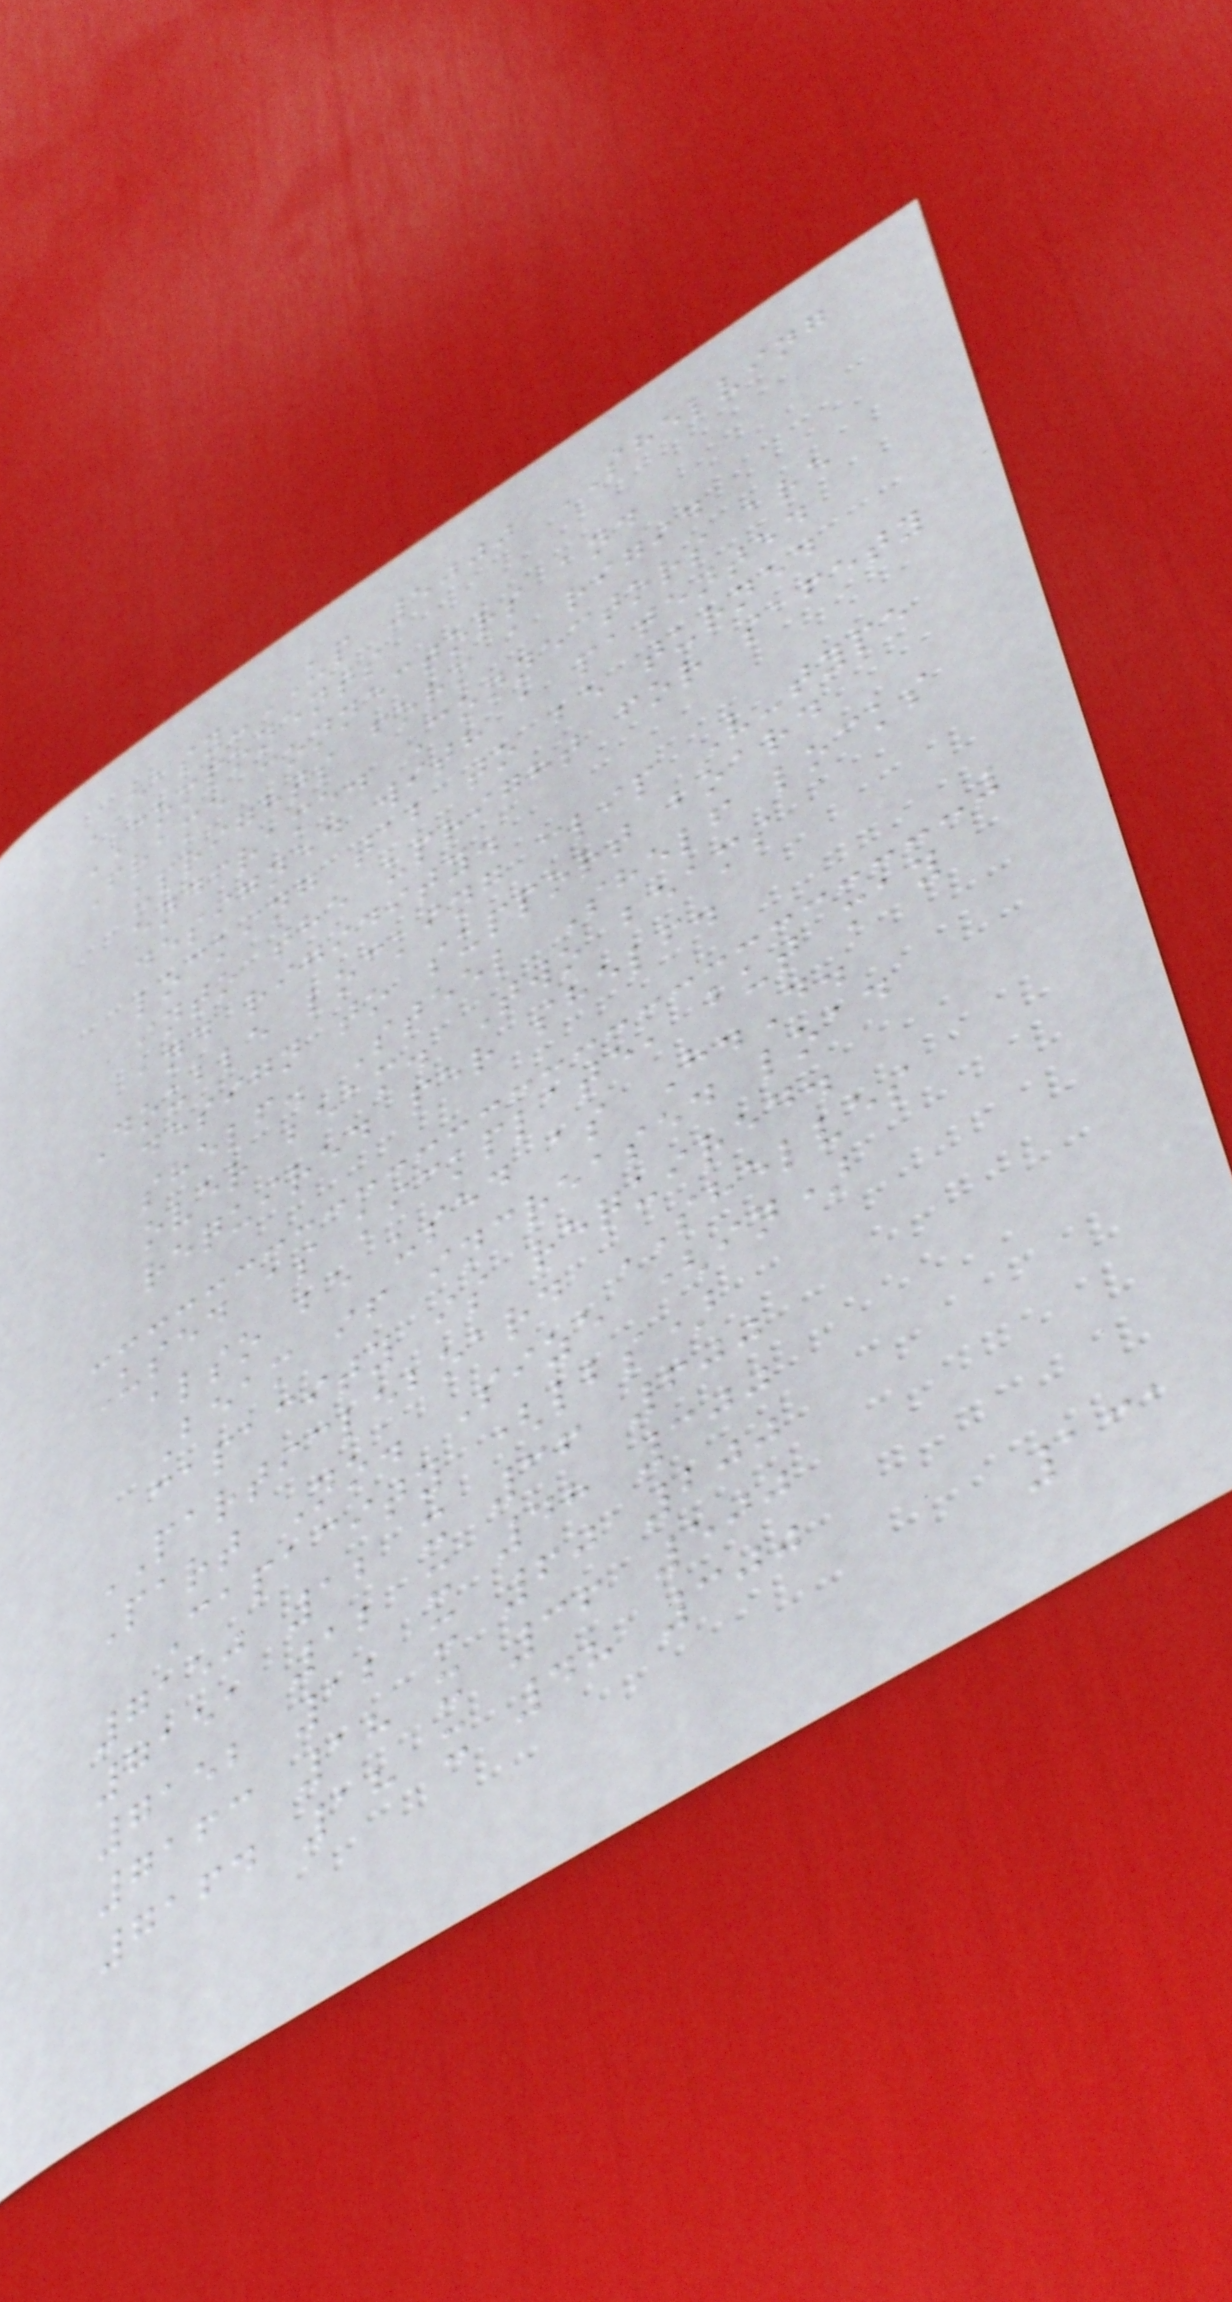EASY-UP 5000 SHELVING
COMPONENTS
Frame connectors and
uprights form a rigid
endframe. Connectors are
designed with a patented
locking tab to be turned
into the upright for safety
and rigidity.
Double locking clip V-type
design to support board
shelf. Steel Shelf locks
over beam. Two beams
required per shelf.
Used as kickplate, but may
also be used as H.D.
Beam if increased load
capacity is required.
PARTICLEBOARD SHELVES
Part No. Size (in)
Capacity (lbs)
7150 12 x 36 600
7151 12 x 48 300
7152 12 x 60 200
7163 18 x 36 500
7164 18 x 48 300
131
